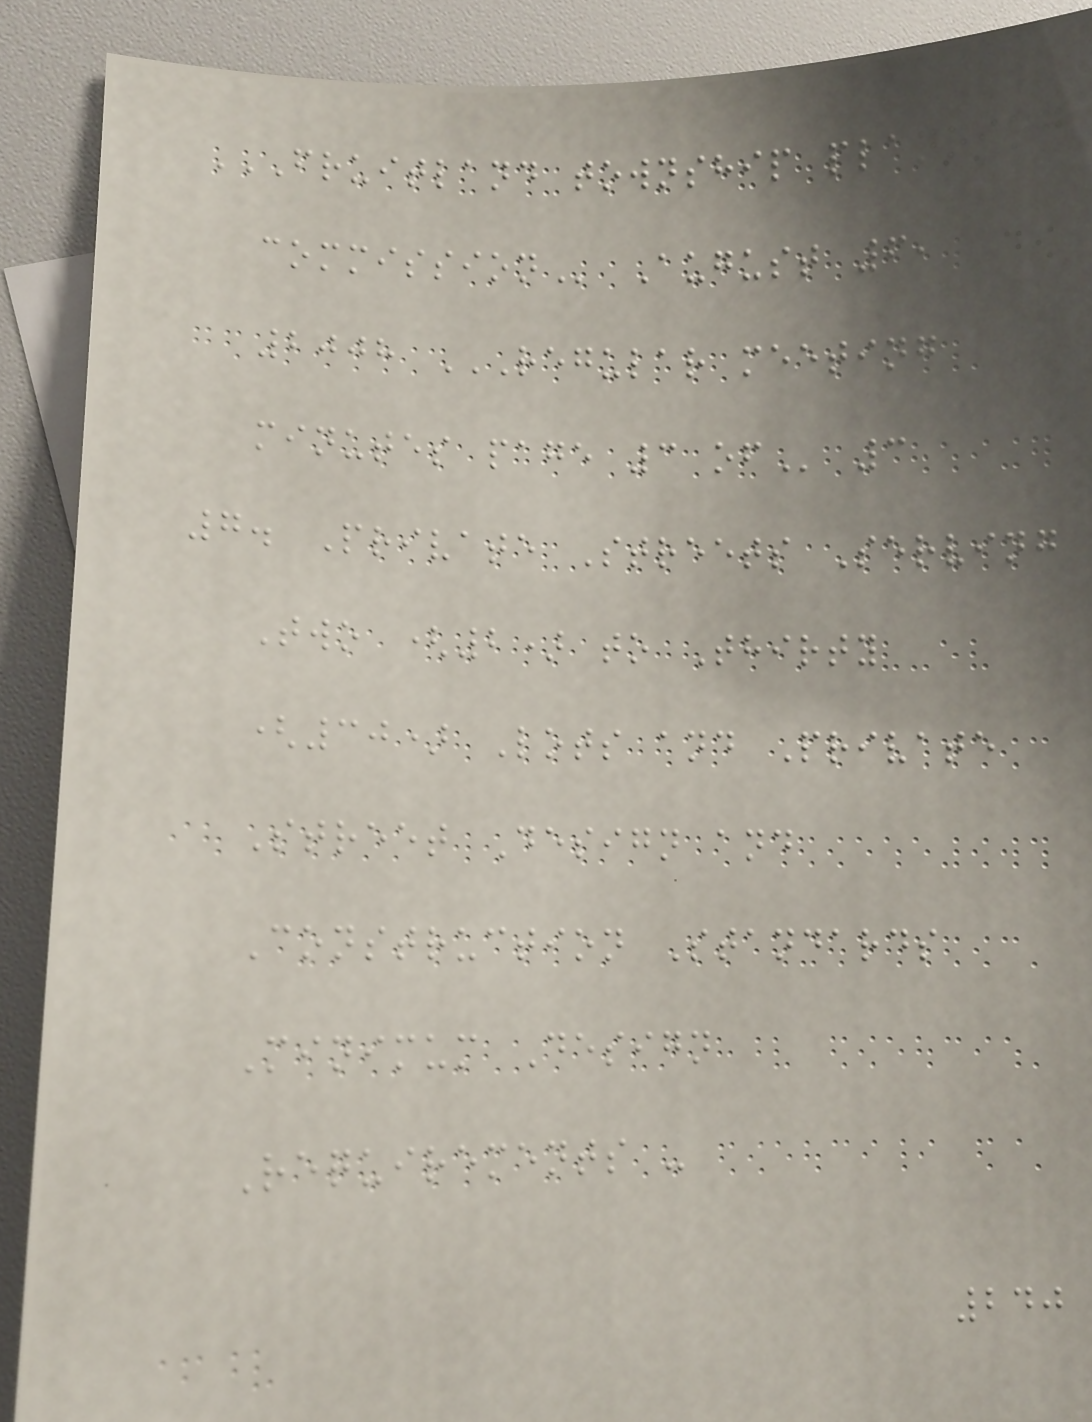FRUITLAND TOWNSHIP PLANNING
COMMISSION August 6,
2008 REGULAR MEETING
MINUTES PAGE 3 OF 3
7. Private Streets Serving
Two (2) to Thirty
(30) Lots and Private
Street Design and
Construction Standards
Minimum Design
Requirements -
240
